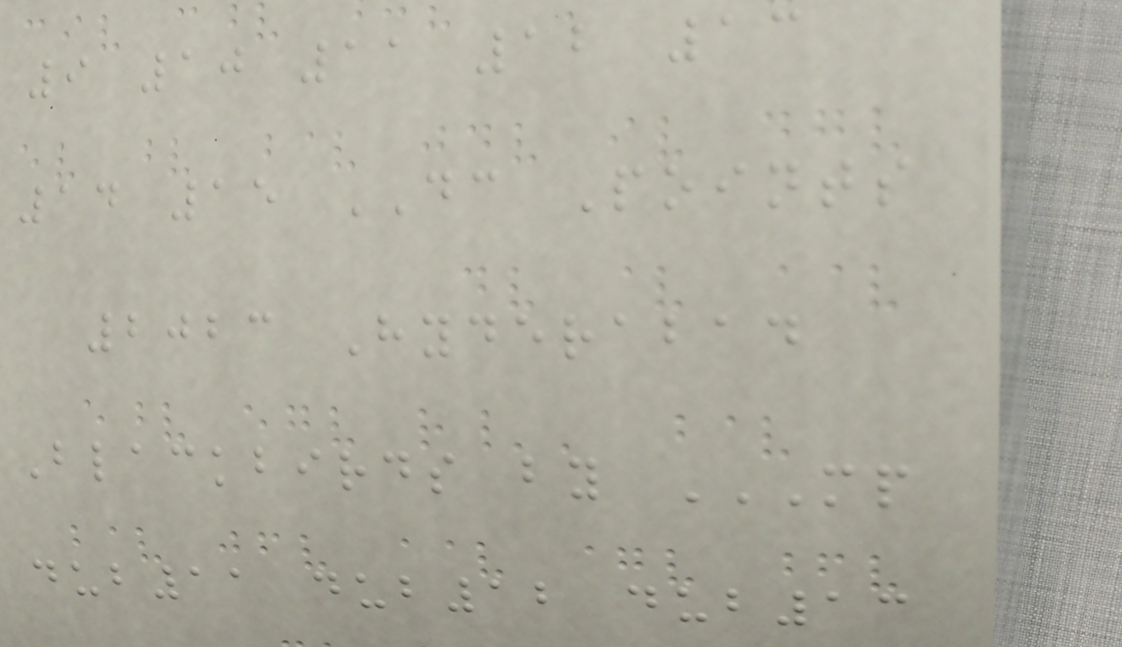9 10 11 12 13
14 15 DC Points
2023 Hyderabad
Blackbirds by MP
DUB11 DUB12 DUB13
